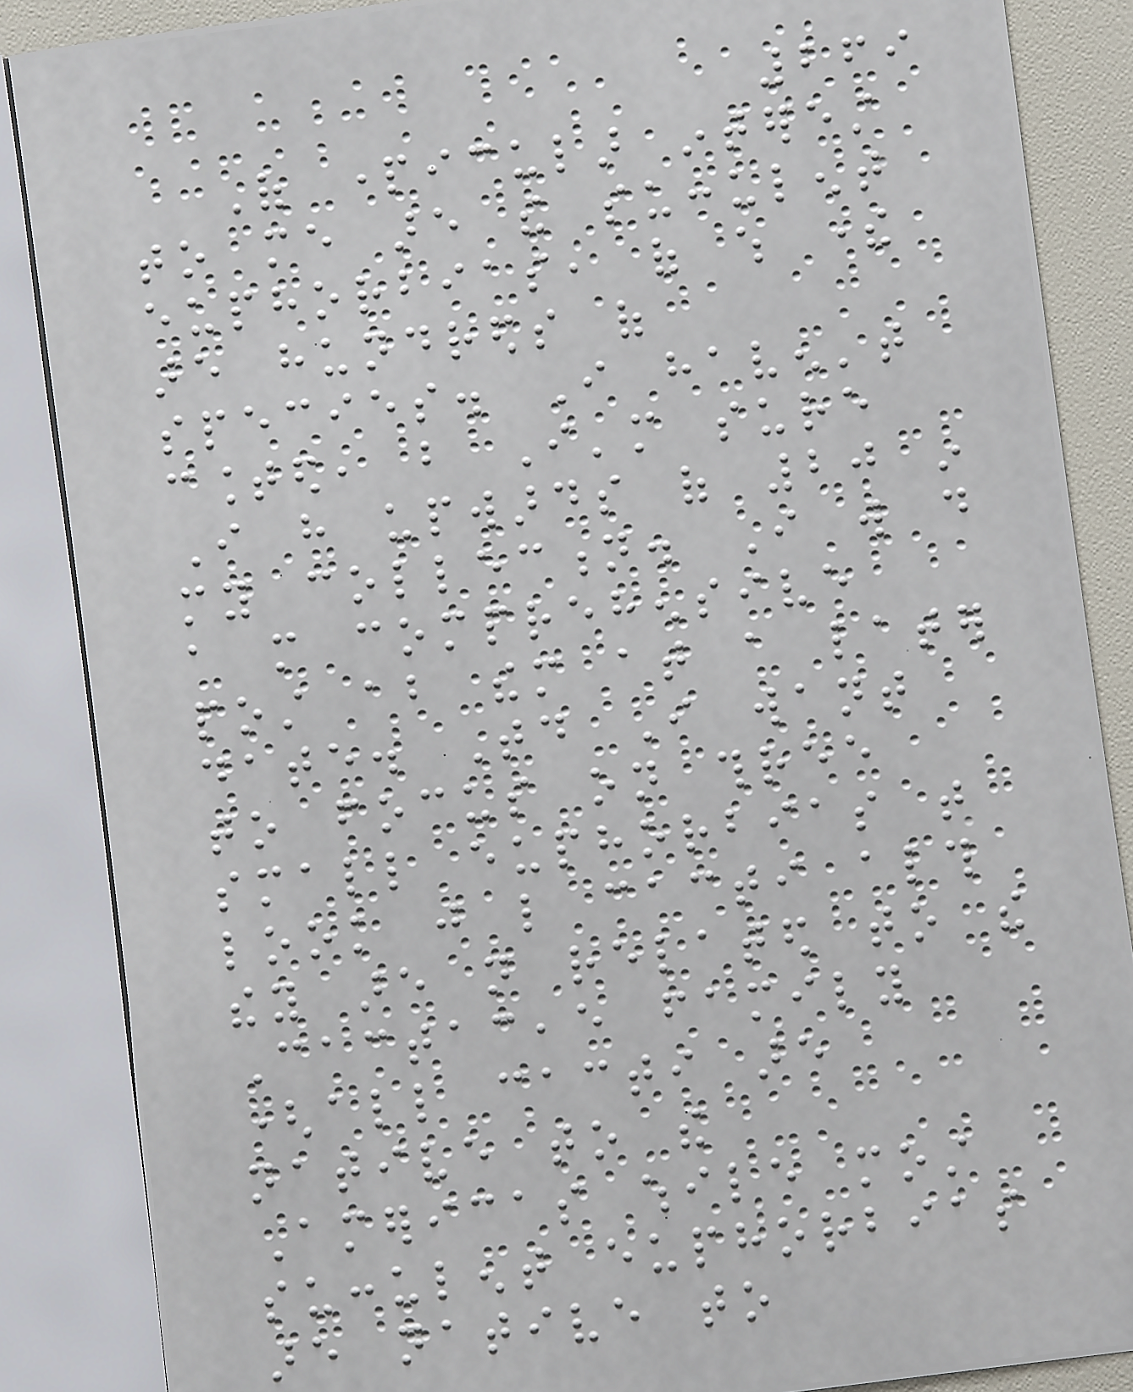269
Of particular interest
to me are the succulent
euphorbias, of which there
are hundreds of
species. I haven't
counted, but I'm sure
I have upwards of 20 in
my collection. I will do
a more comprehensive
post about them at a later
date. Today I want
to focus on three
small euphorbias that
look just like cacti although
they are not related to the
Cactaceae family
(all cacti are
native to the
Americas while most
succulent euphorbias
are native to
